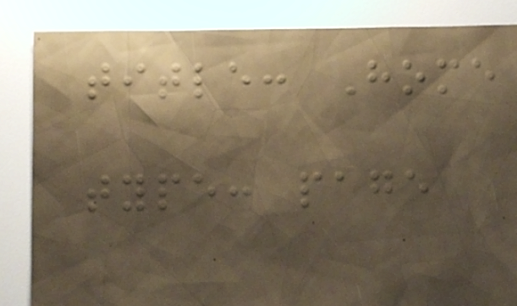title: Home
type: page
